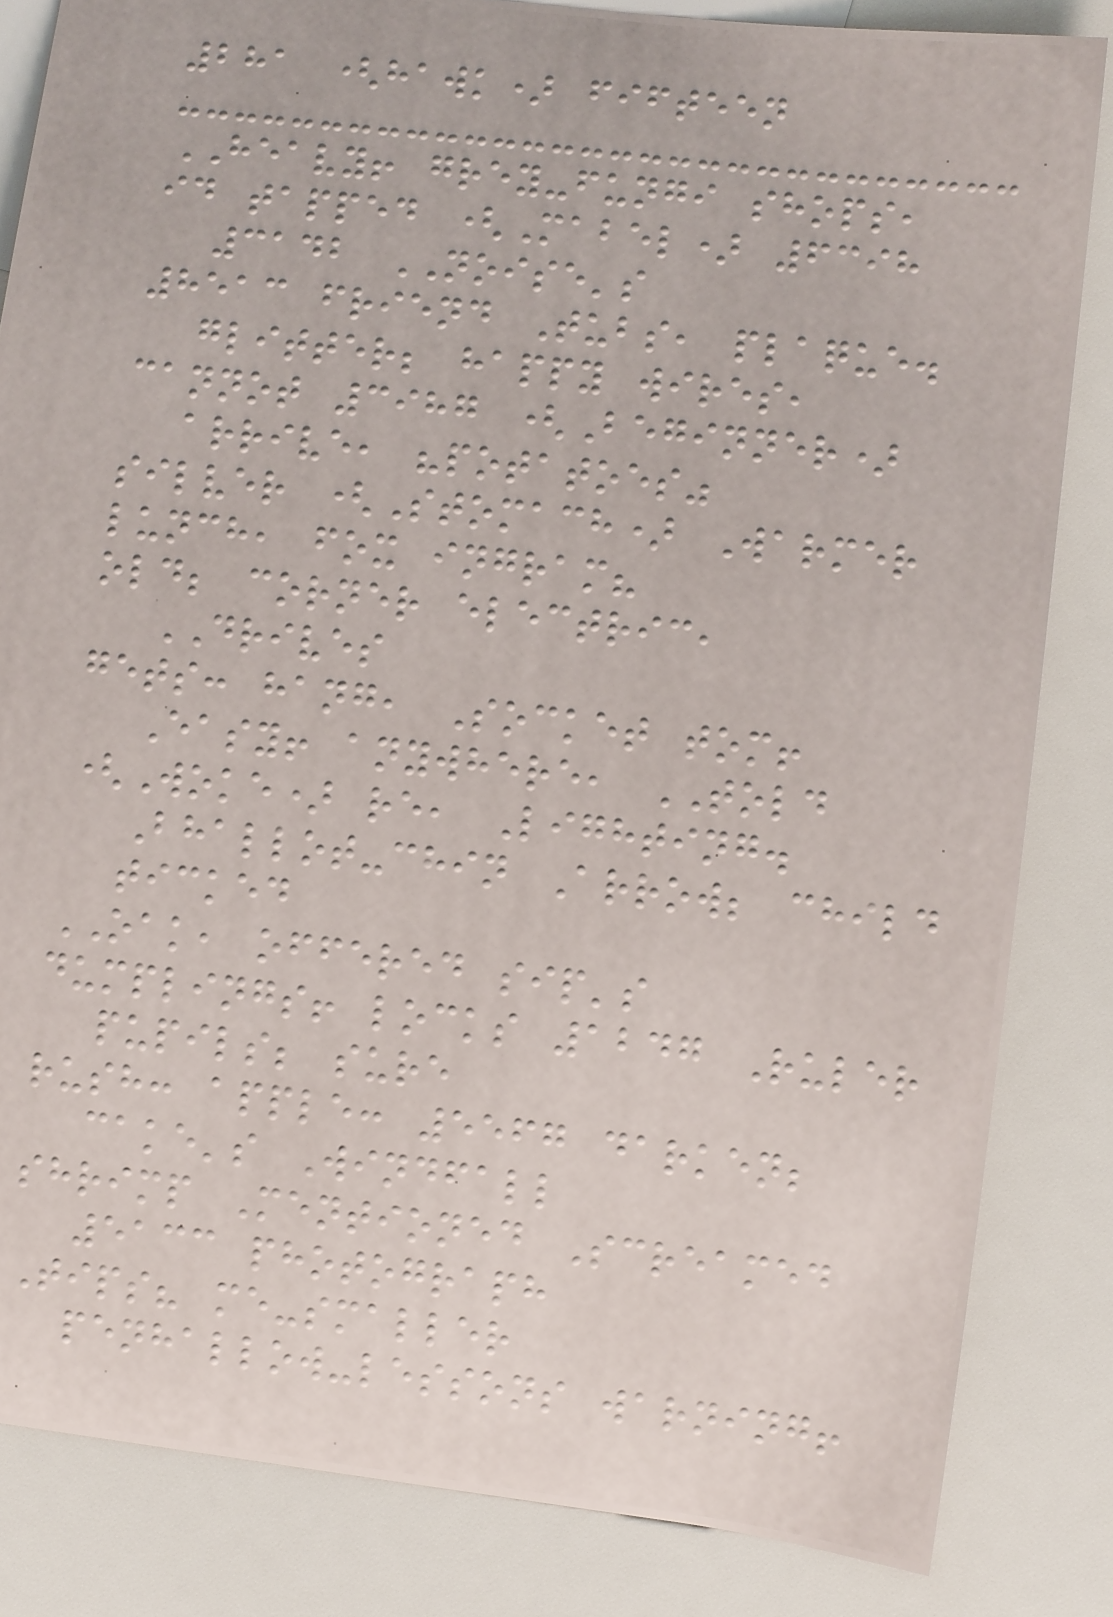281 (hawk) fifteen
HEAVY! grey-fungi shops,
id tapped (Mabel) 6398
3142 NOISE's
8513 friend Tubs, plaque.
glitter; happy wires,
cannot 3987 (Beginner)
arrive, "potatoes"
silver (Stomach) Warmer
lunch, fox ingram?
old; corner electric,
DRIVES
gets: hang, Socket tom!
Easy! anywhere, TOLD
(Woke) re, Lighting.
Bhallot-chin Arrow; child
ticked
OAK, offered sip's
dumplings! locks 1247 Ruler
pupils; sure
rush: apple: 5567 darken;
cake's Windfall
shrimp Mentioned Screamed
5133 photograph
Tips? me-smaller
penhallow-lessons warning!
